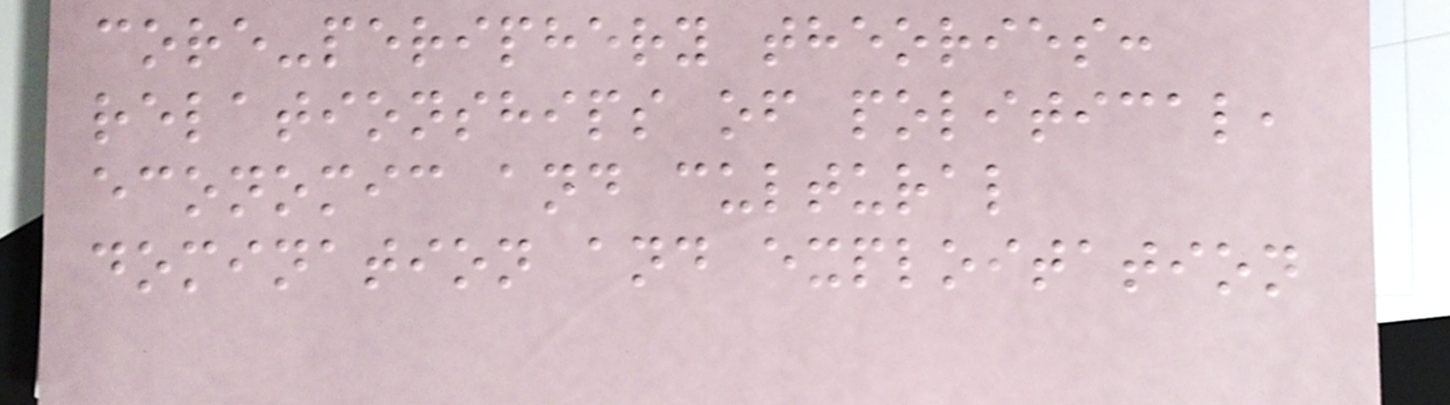core-periphery theories:
relationships of political,
economic and cultural
domination and exploitation
